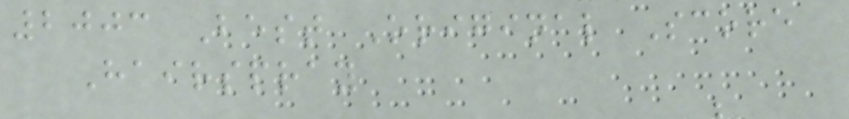2003 Best Original Score
Hairspray
